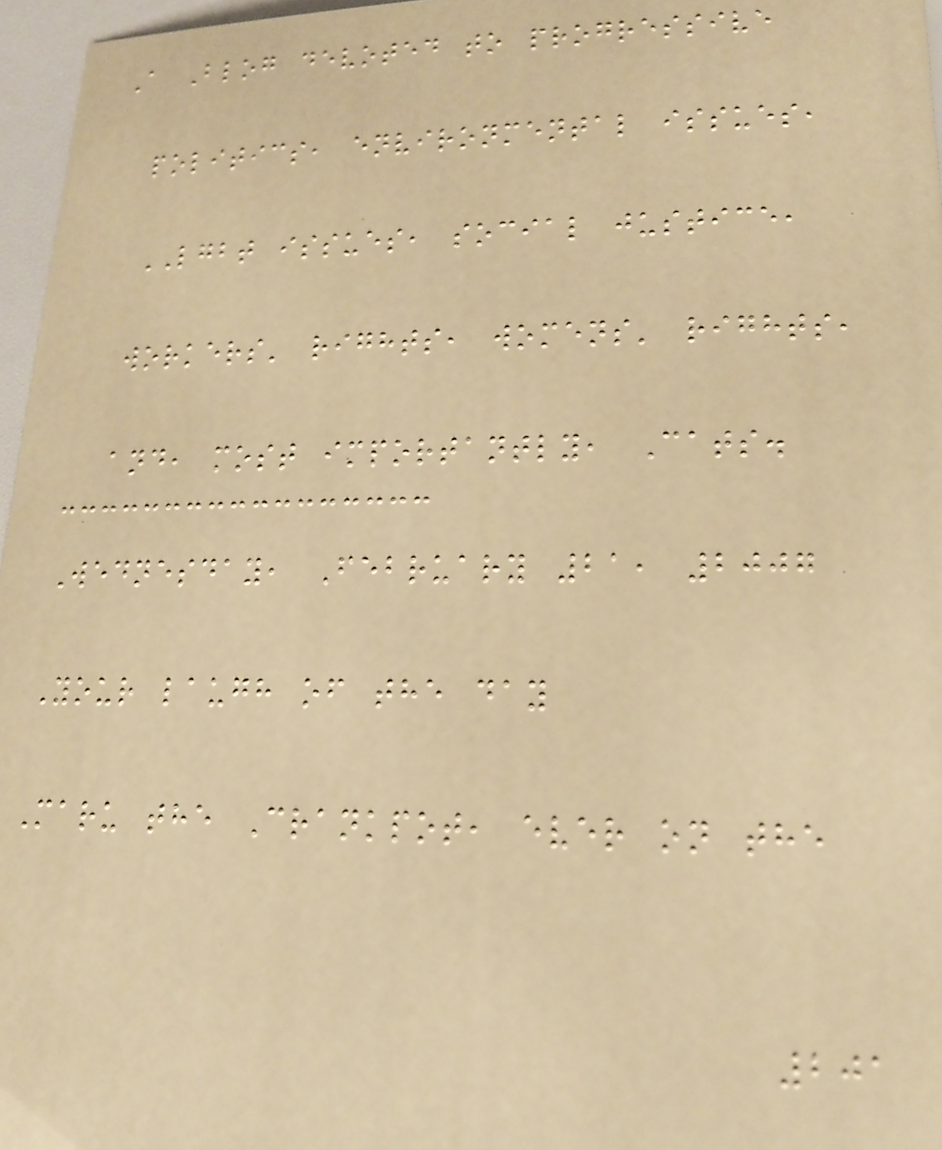A Blog devoted to progressive
politics, environmental issues,
LGBT issues, social justice,
workers' rights, womens' rights,
and, most importantly, Cats.
Wednesday, February 21, 2007
Your laugh of the day
Maru the Crankpot, ever on the
201
